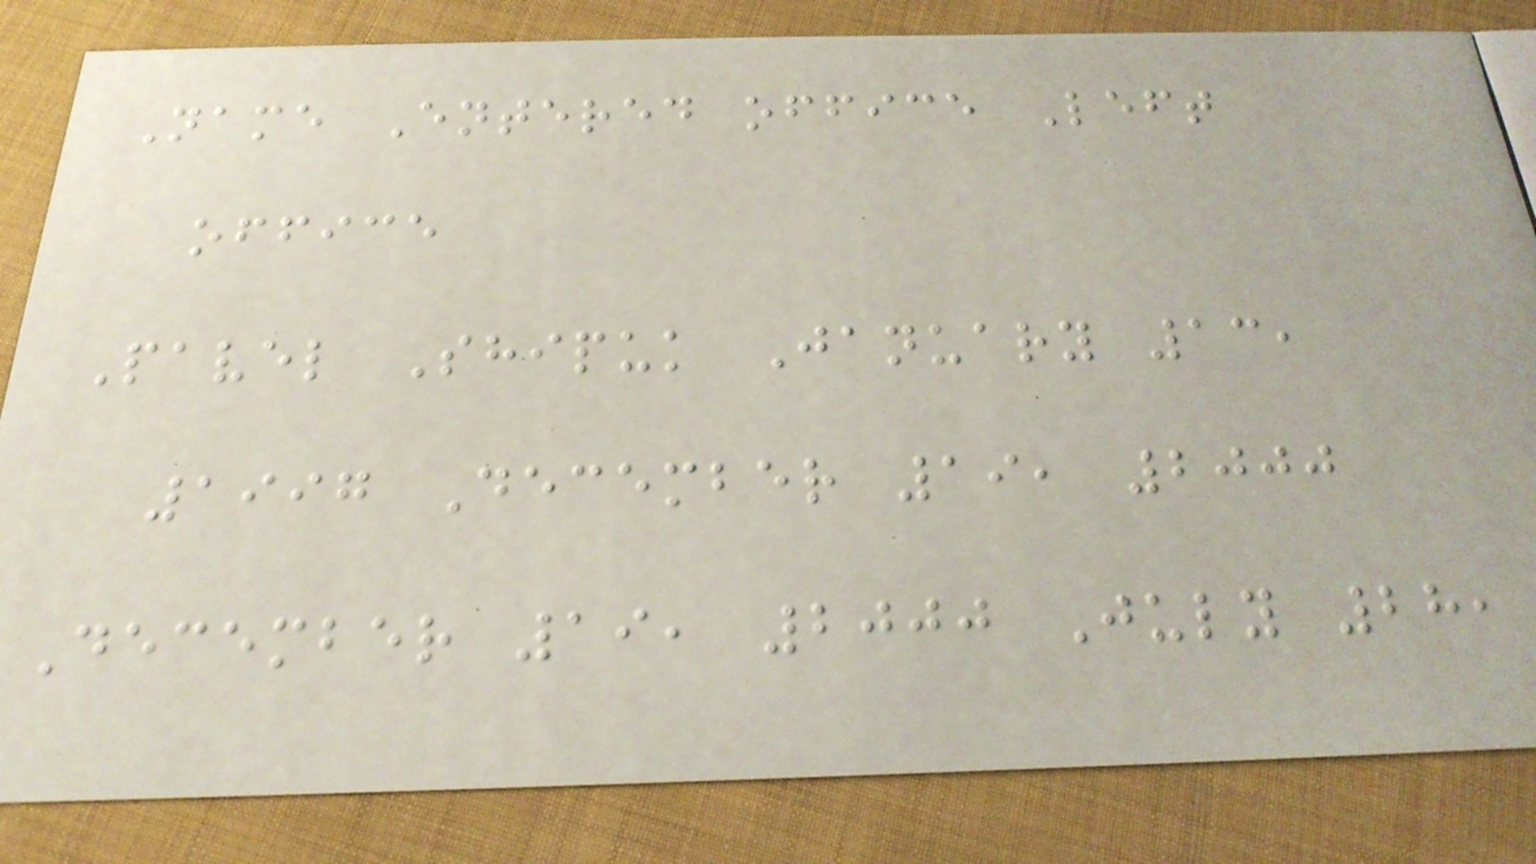Name Entered office Left
office
Pavel Shipuk January 13,
1997 December 19, 2000
December 19, 2000 July 28,
